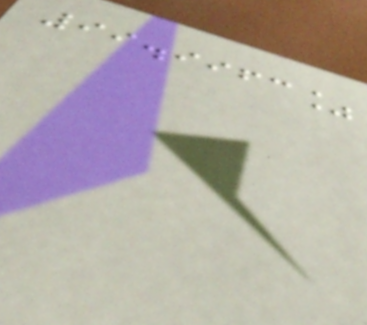99.9963%
